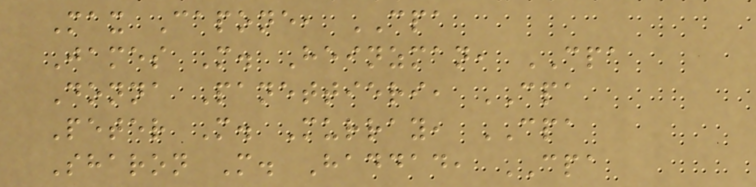Max Capone, CPA
James M. Heinzman, CPA
Donna Panettieri, CPA
Peter M. Murray, CPA
Sharon M. Haddad, CPA
